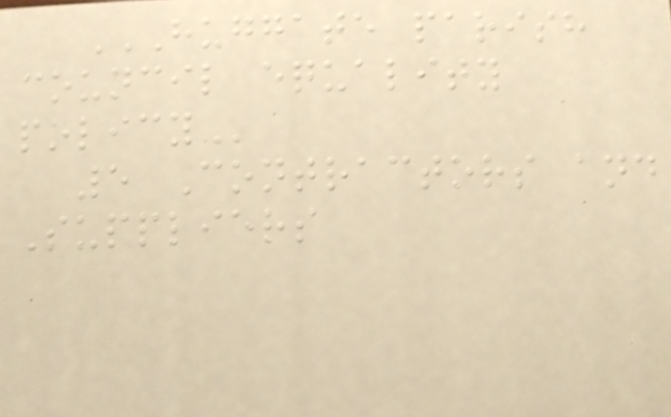HUGGATE PARISH
COUNCIL EQUALITY
POLICY
5 Contractors and
Suppliers
